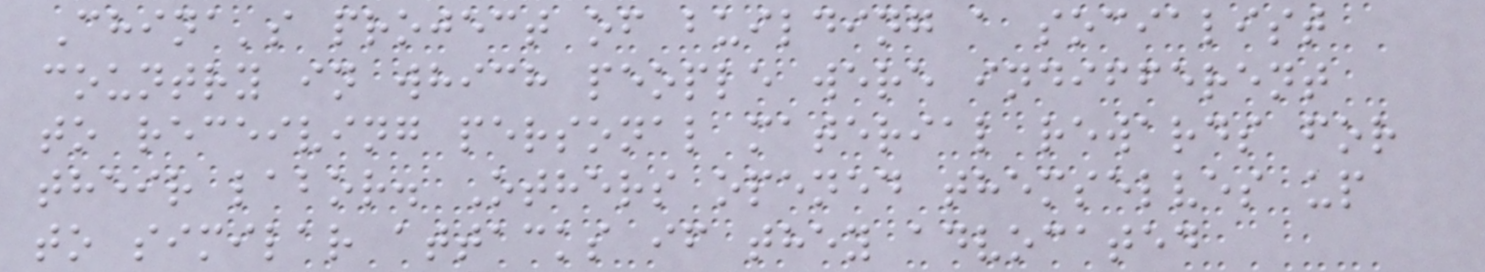China's project of building a socialist
country in which people were indifferent
to receiving personal material rewards for
their labor. Others opened themselves up
to similar attacks if they advocated
